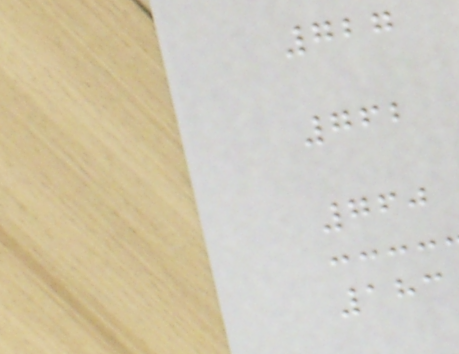727
762
760
183
